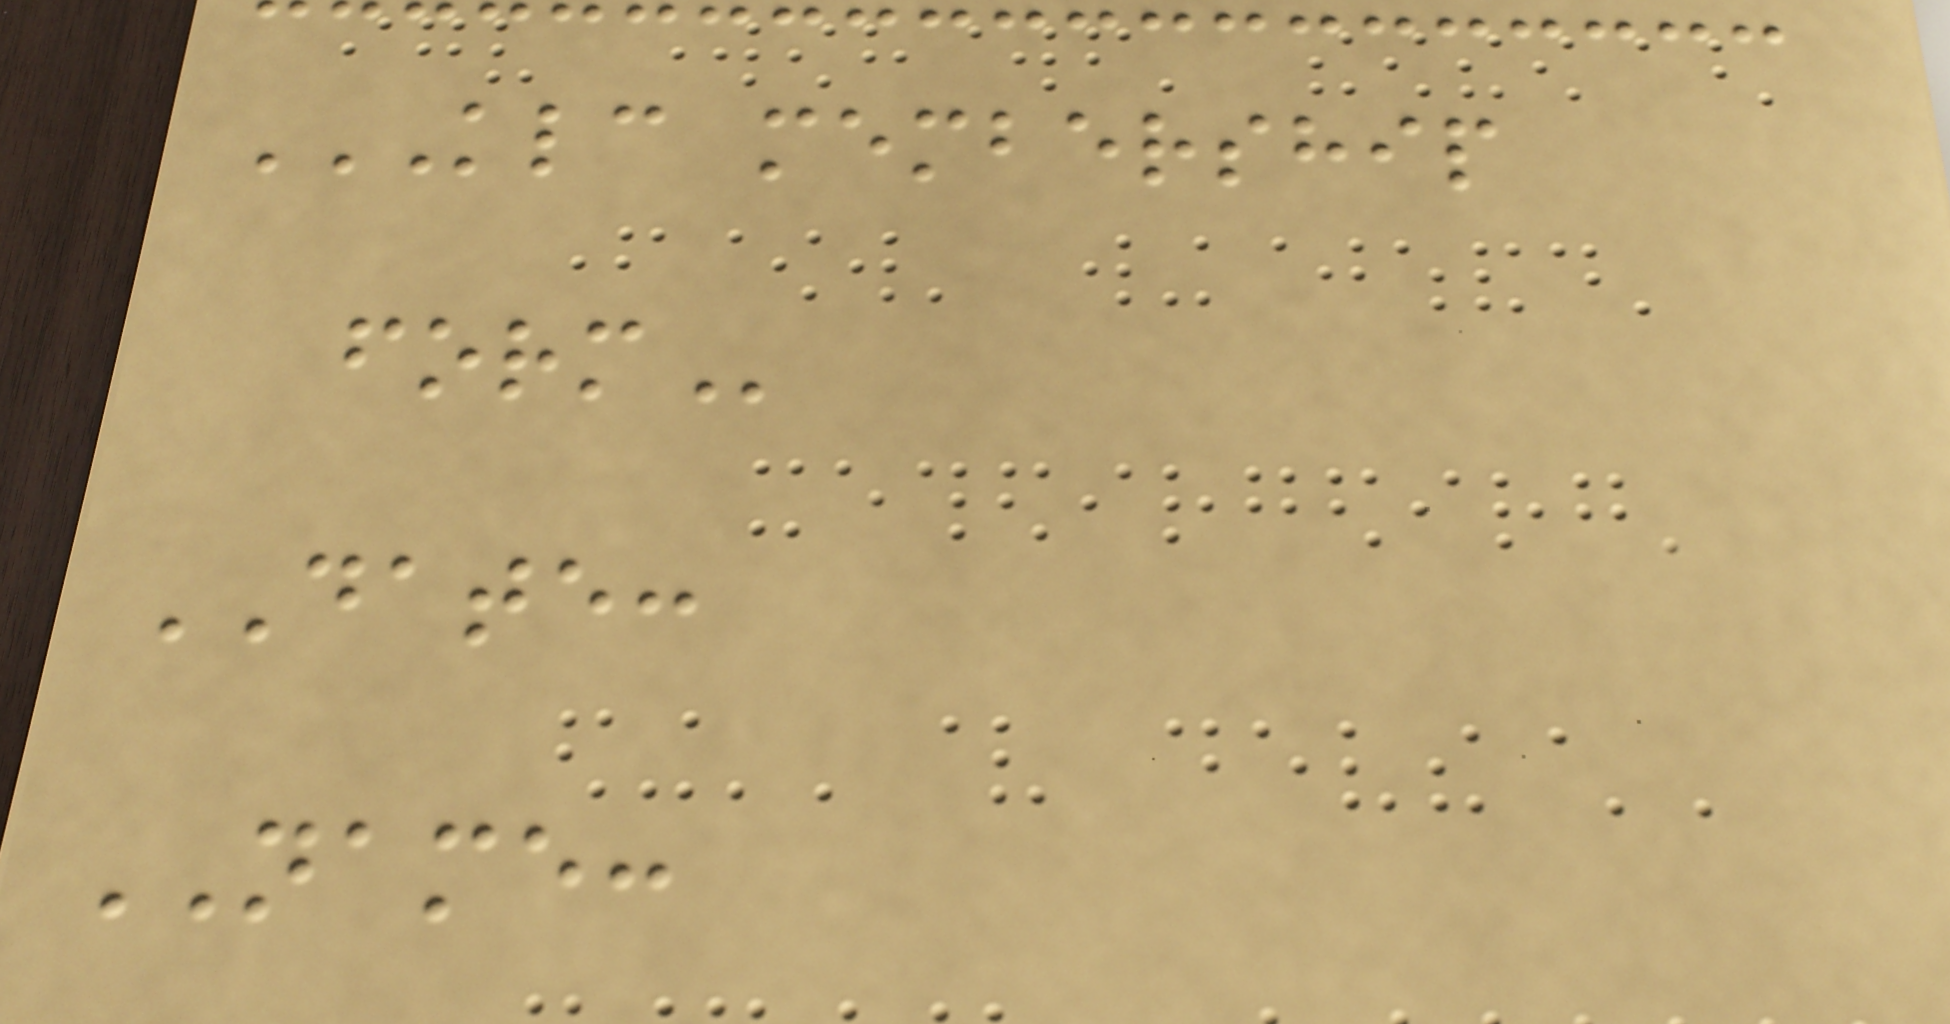KLC MEMBERSHIP
FORM
DATE:
NAME:
